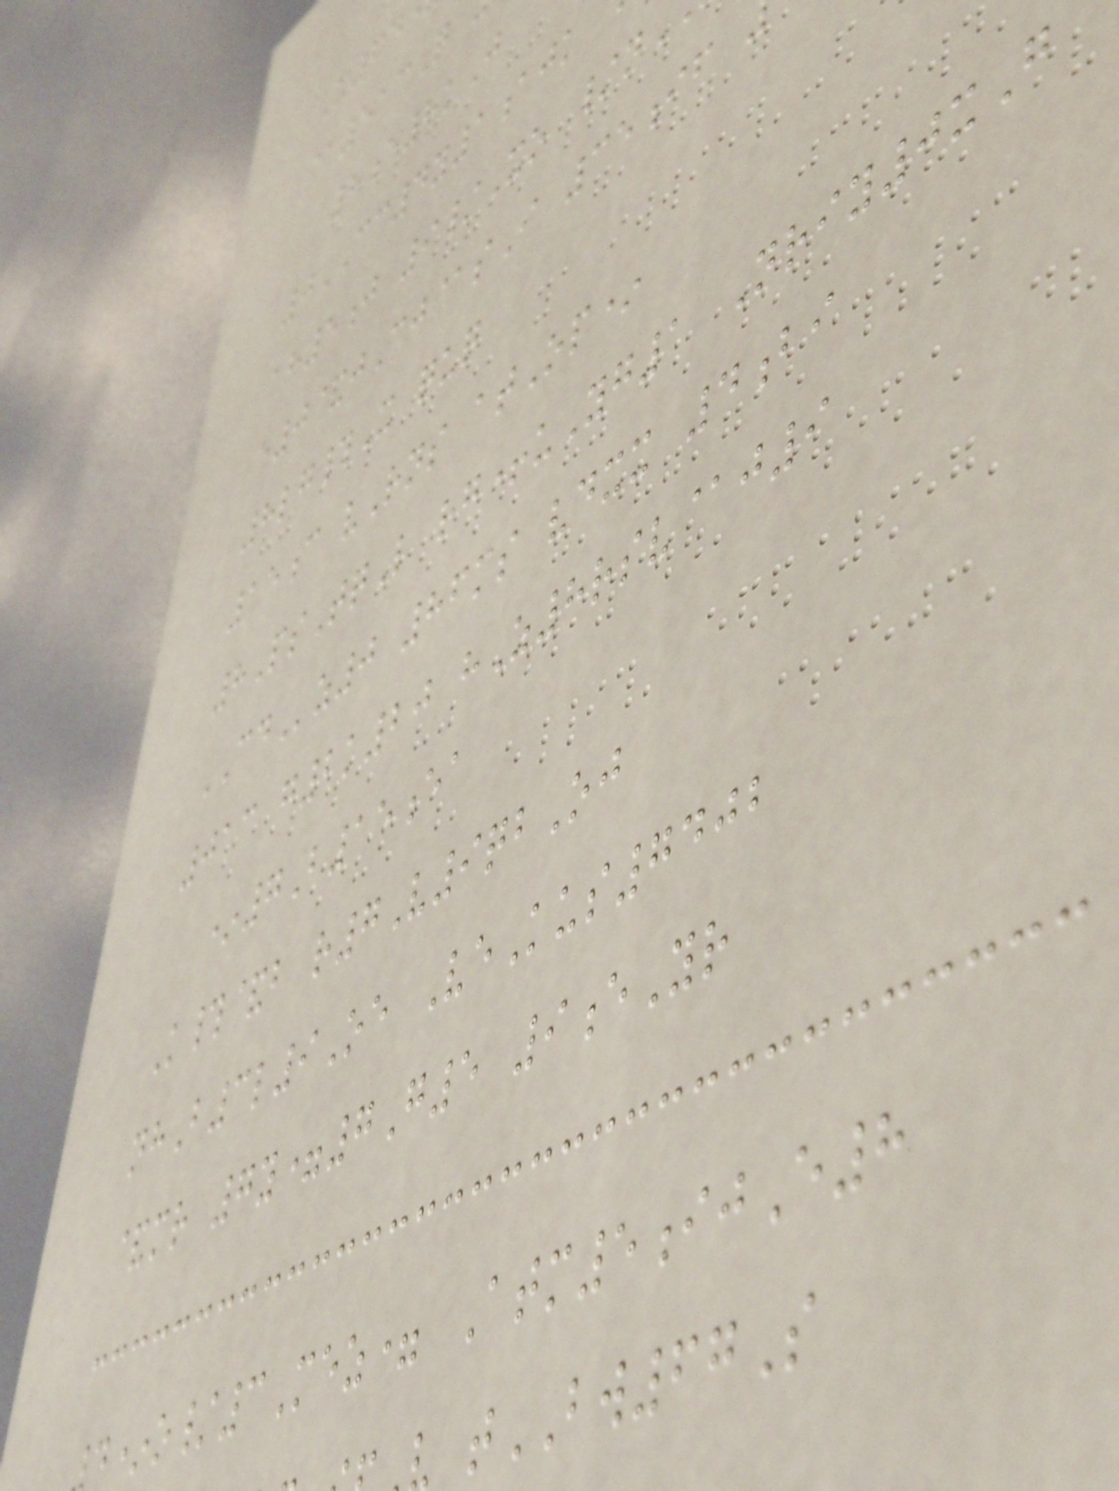8e8kJ
0CC4y1ajk
ah5j 9/Xo /n
e0&jCj@sI 35if
8lg#X quq
15c vRns atOp*
8PsTqL rg+uYg1 Nriy0xG
CDz0 86ms vdxx 4bi
013 g2k20 hZ8rsv@j9
*7B15ea
K#&b r7V9qbOj
nhB3l9Oe VeKus7402
&mr 7y=7G5 9eYr
*o/3Mez= Atm5ijE8
tBW67S
